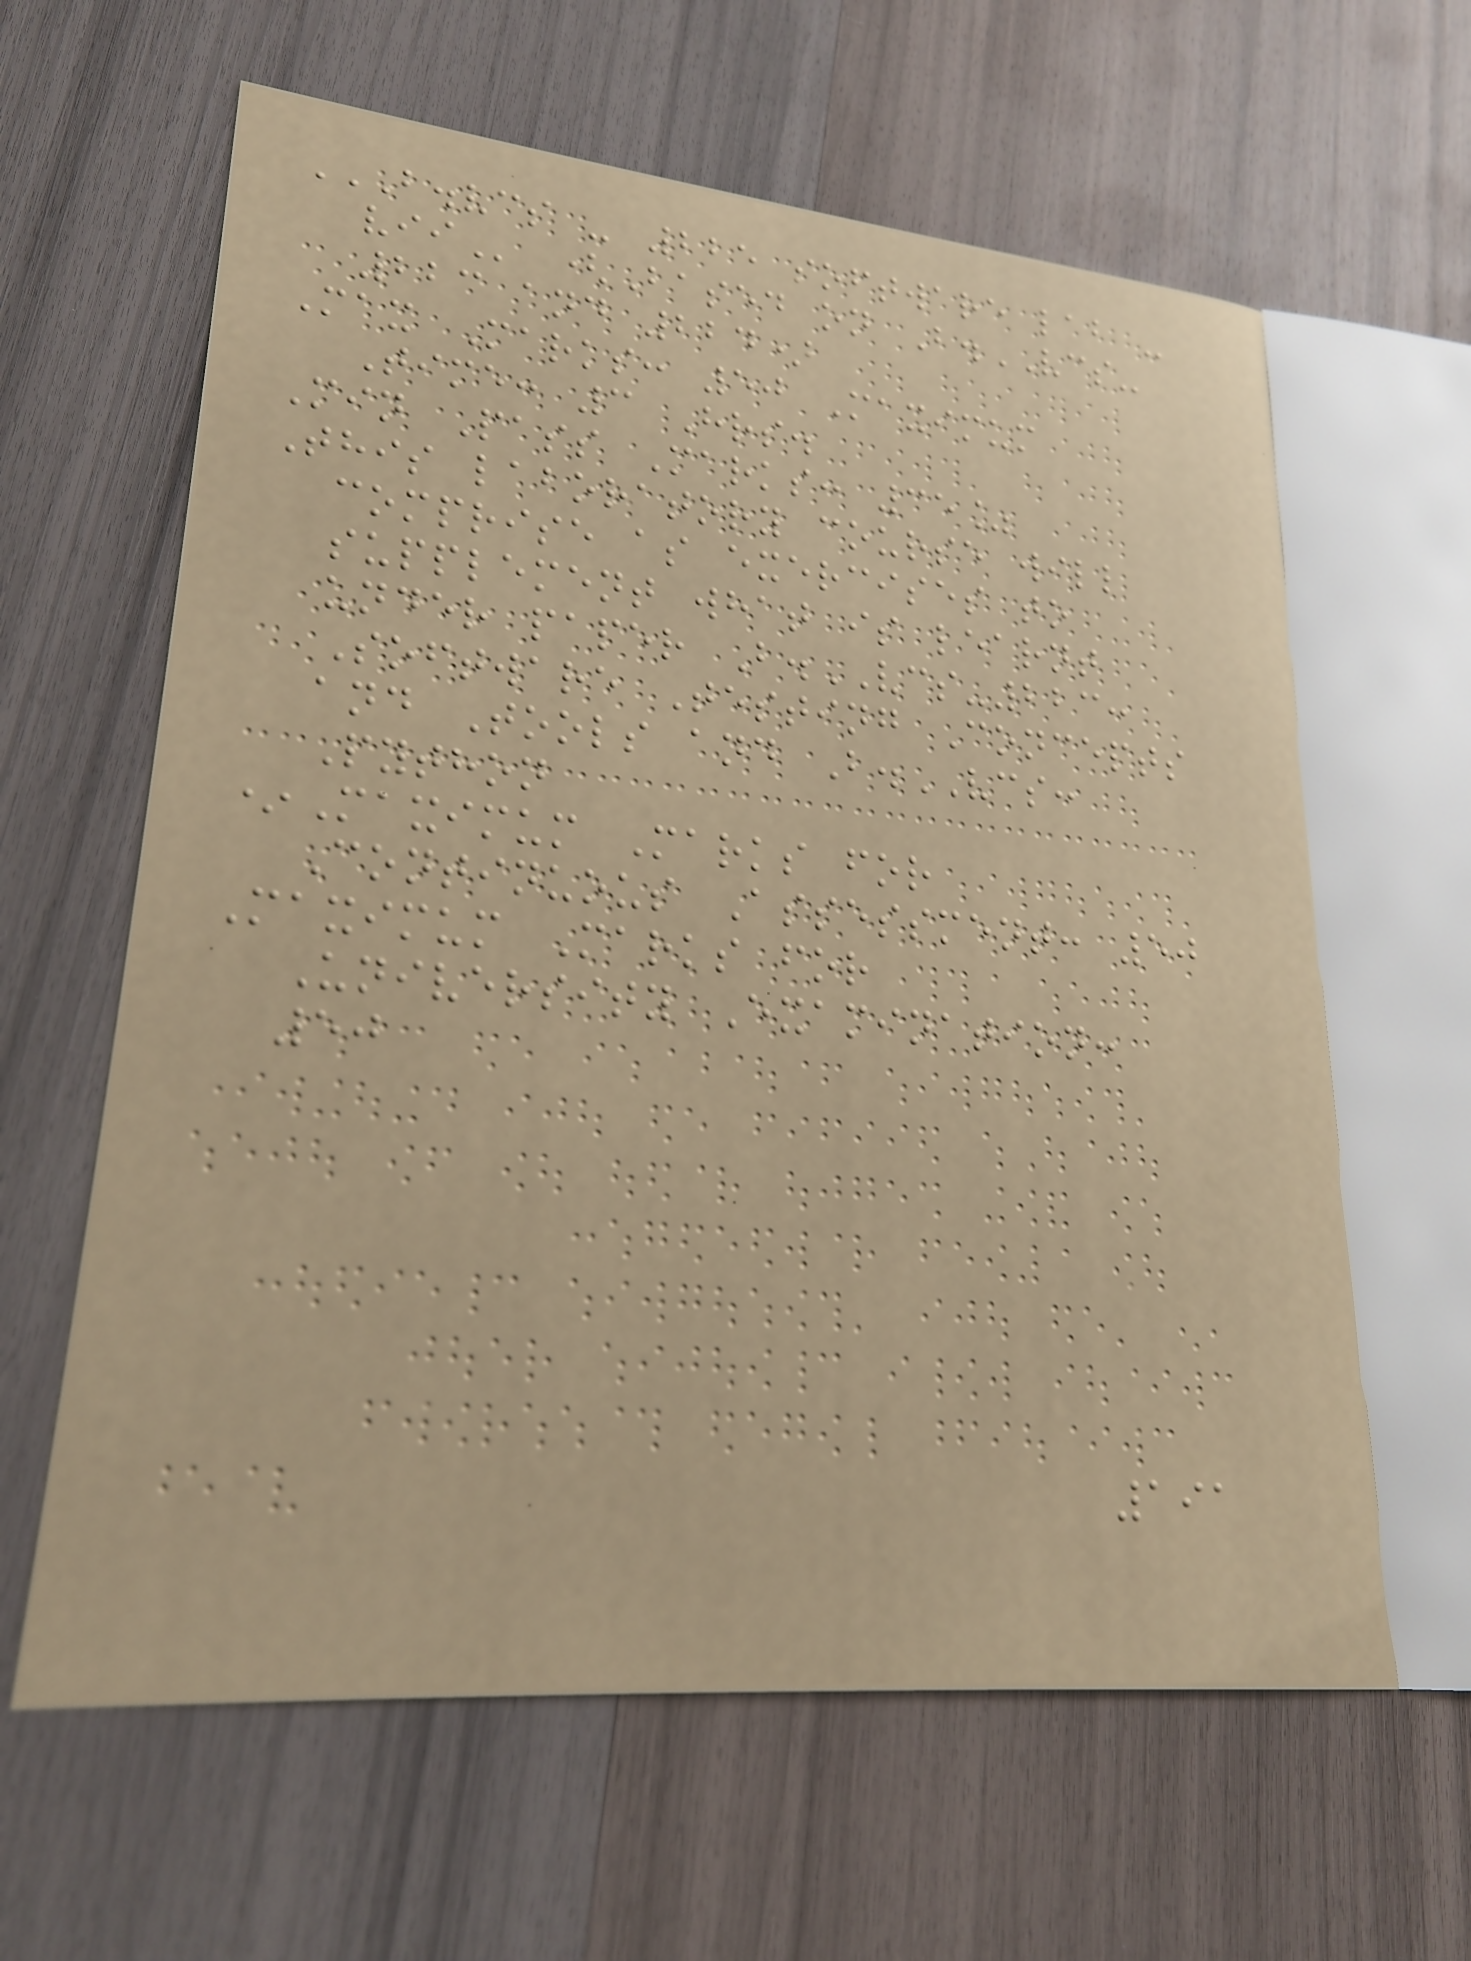B.VCS - 225 SOFTWARE LAB -
VII (Based on B.VCS-
223 and 224)
Max Marks: 50 Maximum
Time: 3 Hrs.
Min Pass Marks: 35%
This laboratory course will
comprise as exercises to
supplement what is learnt
under paper B.VCS-223:
Software Testing Concepts
and Tools and B.VCS:
Python
*Maximum Marks for
Continuous Assessment: 50
Maximum Marks for
University Examination:
50
191
